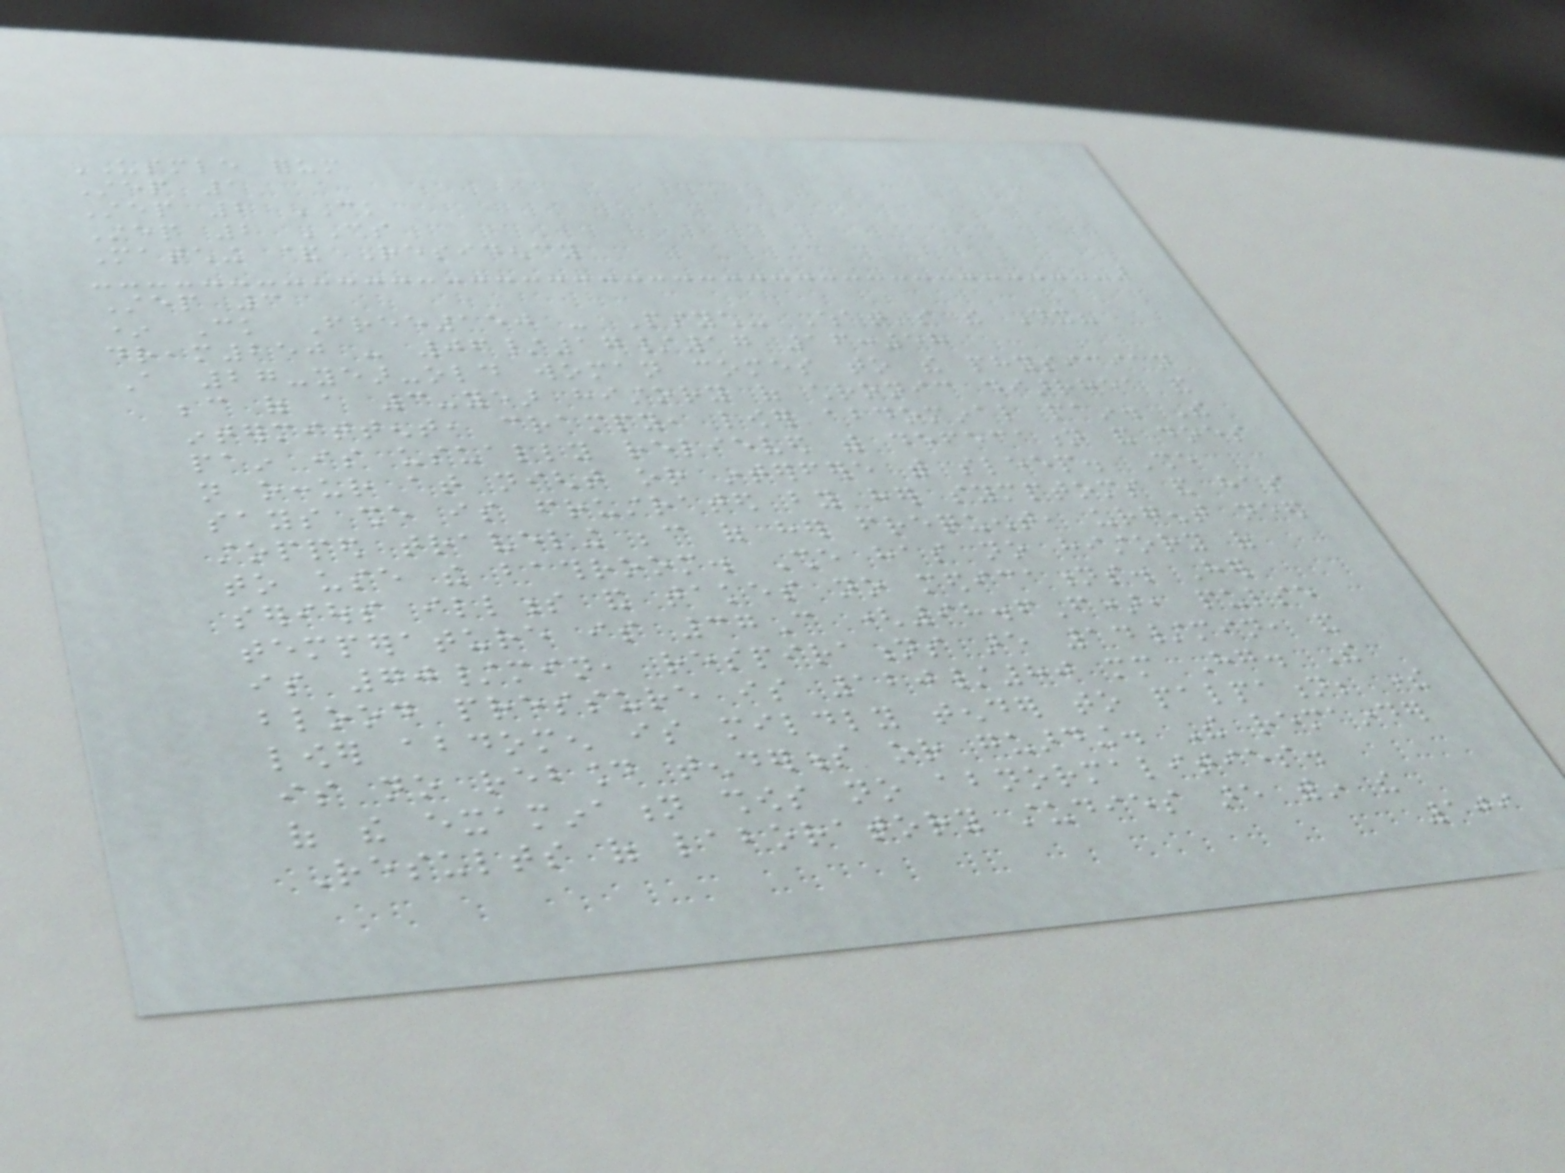USMLE forum
Step 1
Step 2 CK
Step 2 CS
Matching & Residency
Step 3
* Ck Free150 - Psych- What's the Dx?
dream250 - 06/17/17 16:58
A 27-year-old woman comes to the physician
because of a 3-year history of chronic diarrhea and
intermittent, crampy, lower abdominal pain. The
pain is usually relieved with defecation and does
not occur at night or interfere with sleep. She
says she is frustrated by her symptoms and has
stopped traveling because of her frequent, urgent need
to use the bathroom. She has no history of
serious illness and takes no medications. Her
temperature is 37C (98.6F), pulse
is 70/min, respirations are 14/min, and
blood pressure is 120/80 mm Hg. The
lower abdomen is mildly tender to palpation; there
is no rebound tenderness or guarding. The remainder
of the examination shows no abnormalities.
Results of laboratory studies are within the
109
